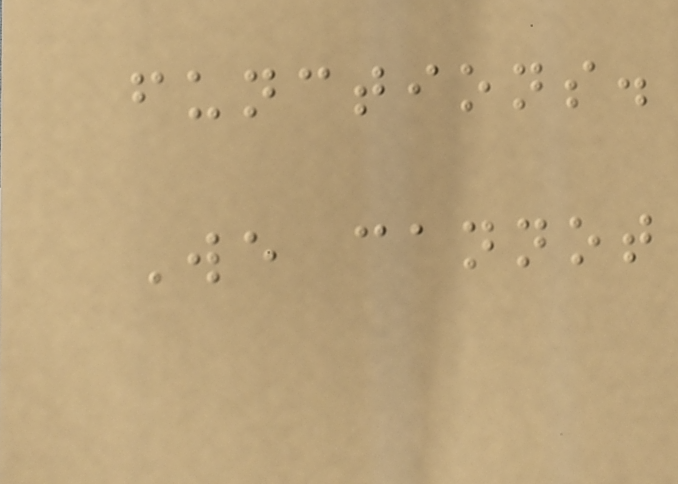functions.
We cannot
